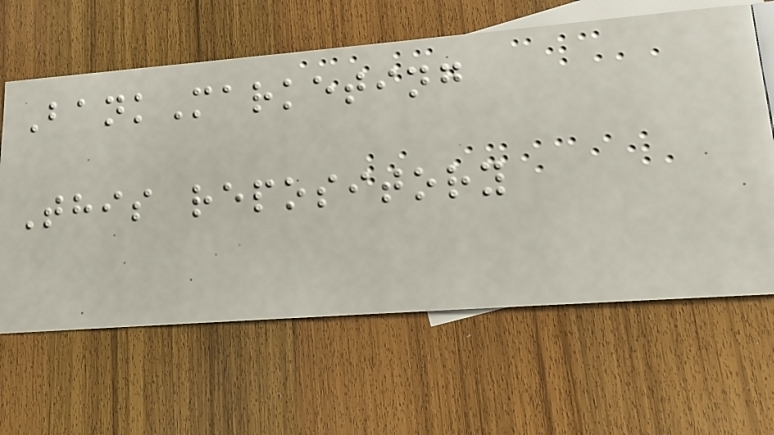BankMarketing
This repository
